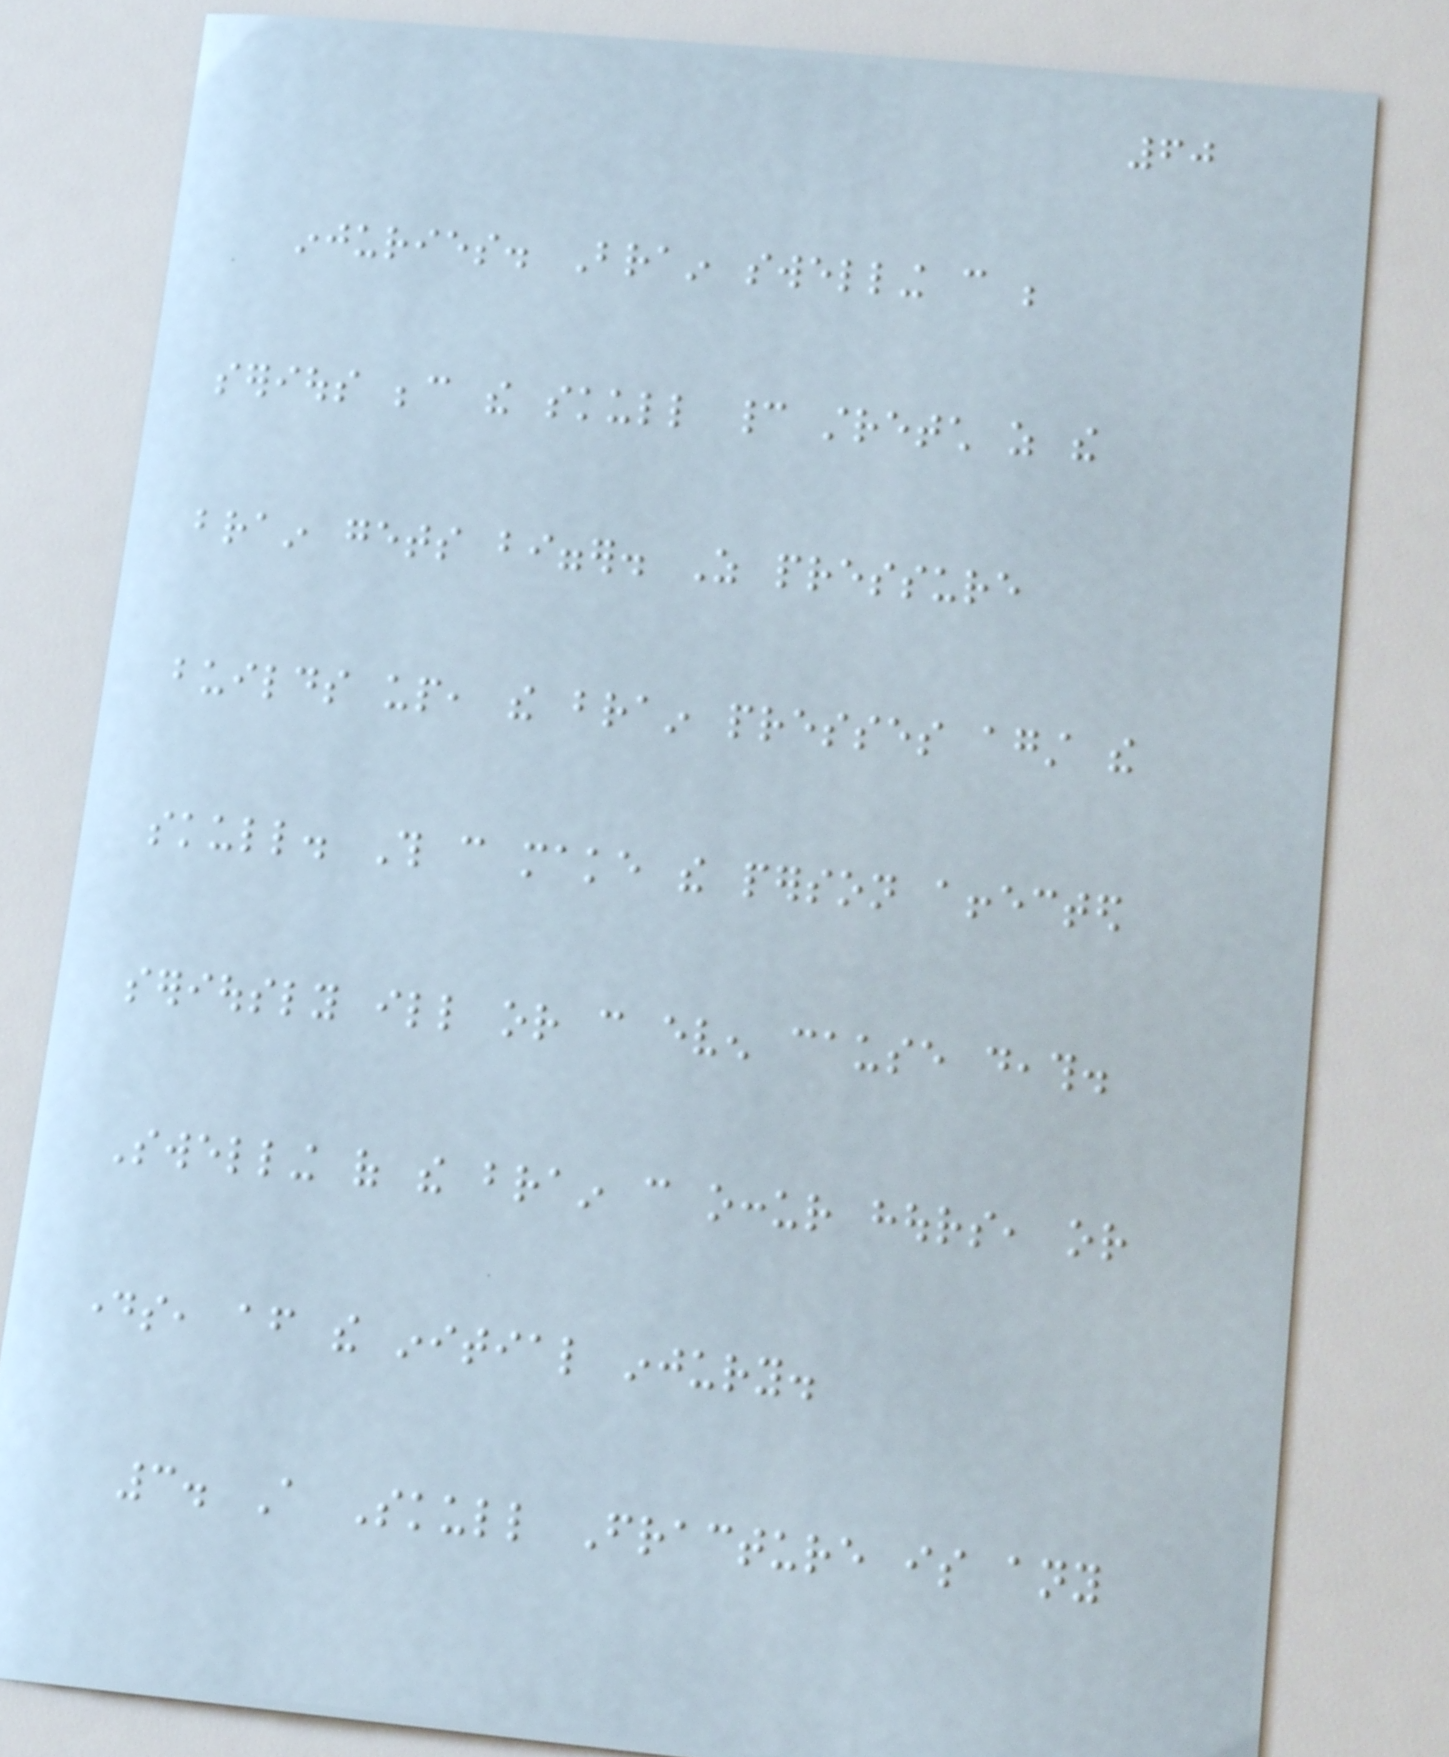60
injuries. Brain swelling can be
serious because the skull cannot stretch as the
brain gets bigger. As pressure
builds up, the brain presses against the
skull. This can make the person affected
seriously ill or can even cause death.
Swelling of the brain can occur hours, or
days, after the initial injury.
3. A Skull Fracture is any
